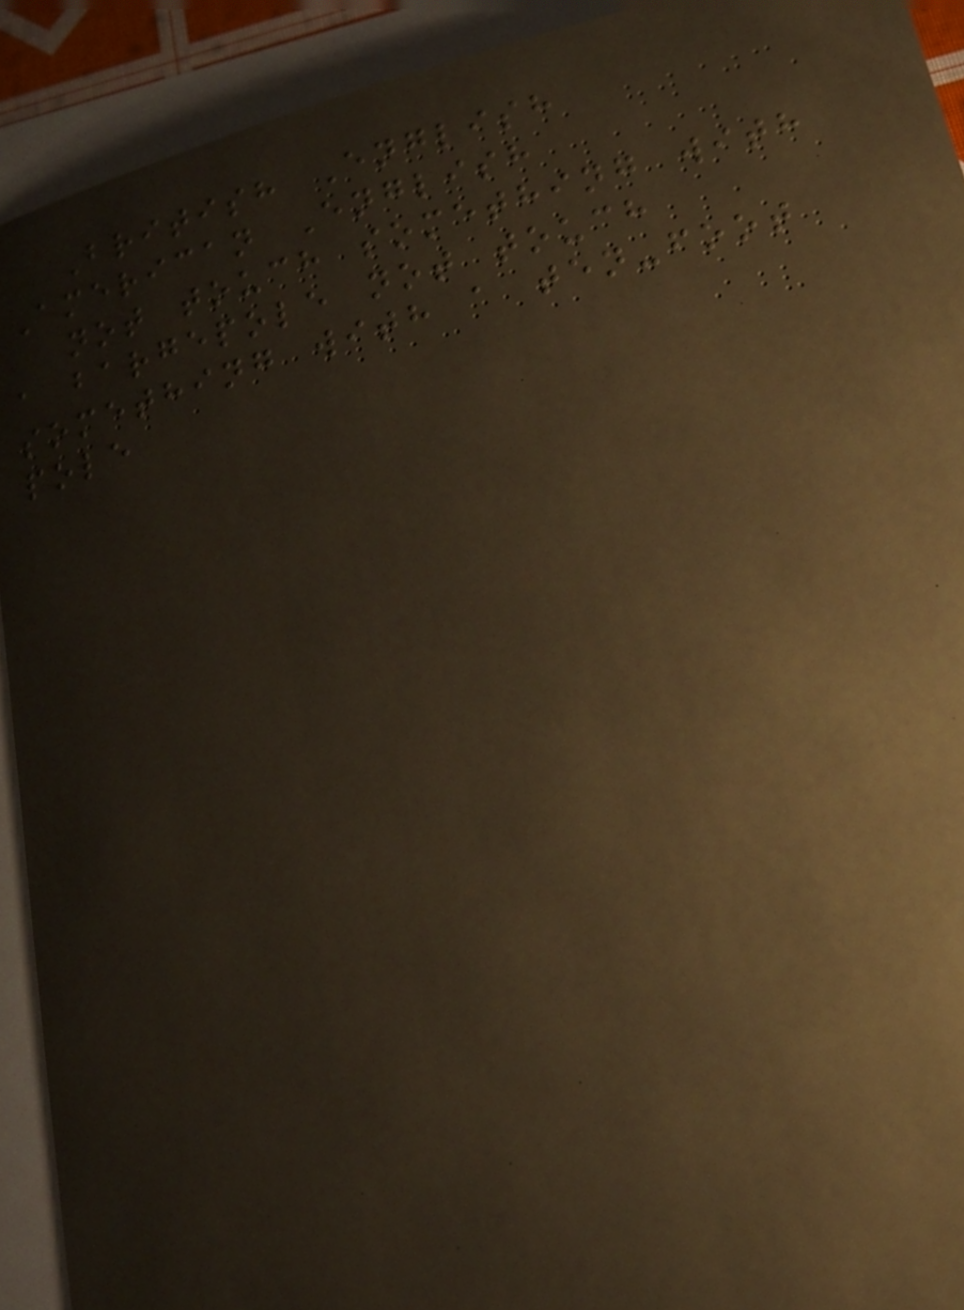British English
American English
not touch something with
a bargepole not touch
something with a ten-foot
pole
